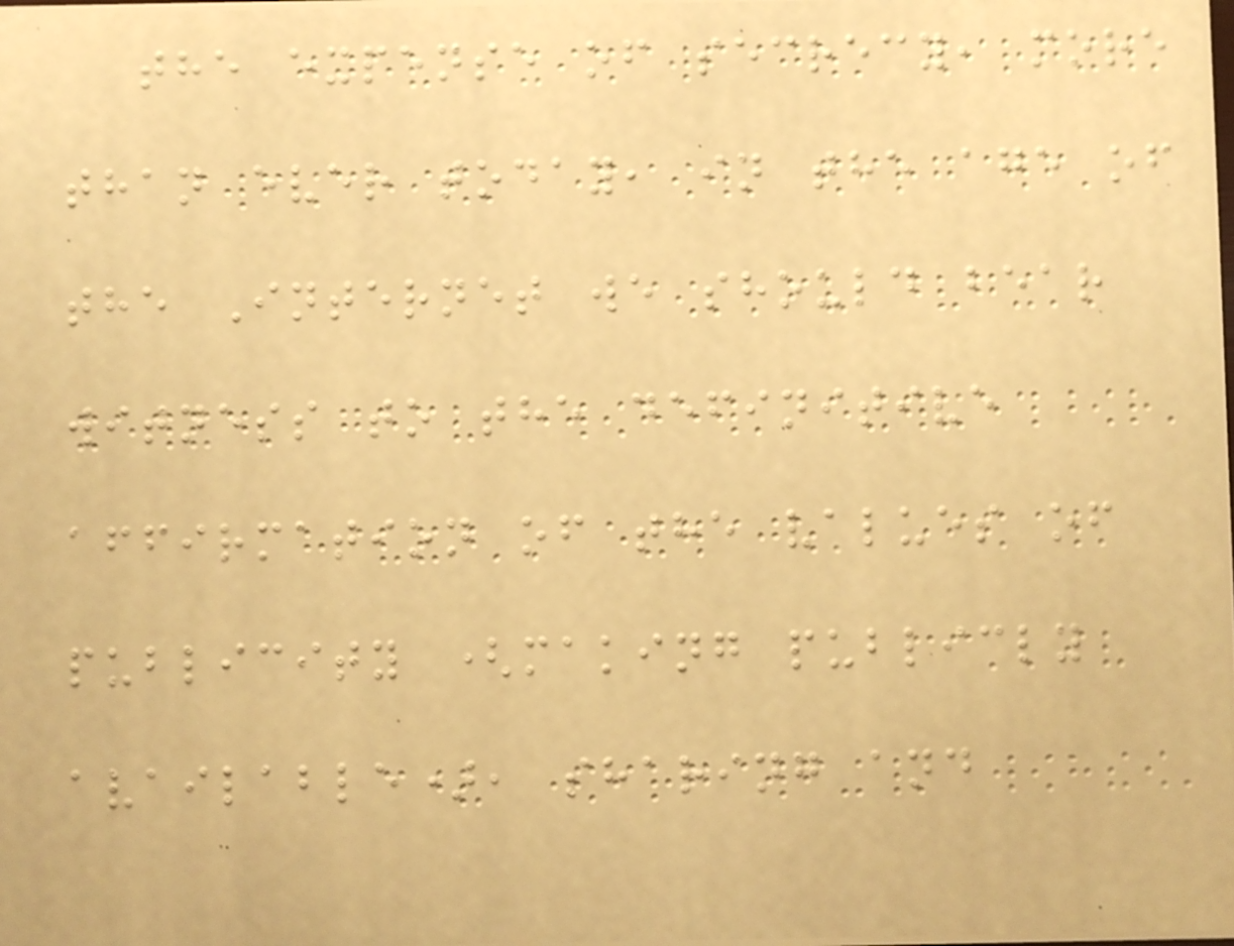the expense of secrecy, more
than ever today, in the age of
the Internet we should bear
witness to the definitive
affirmation of the values of
publicity (making publicly
available), sharing and
